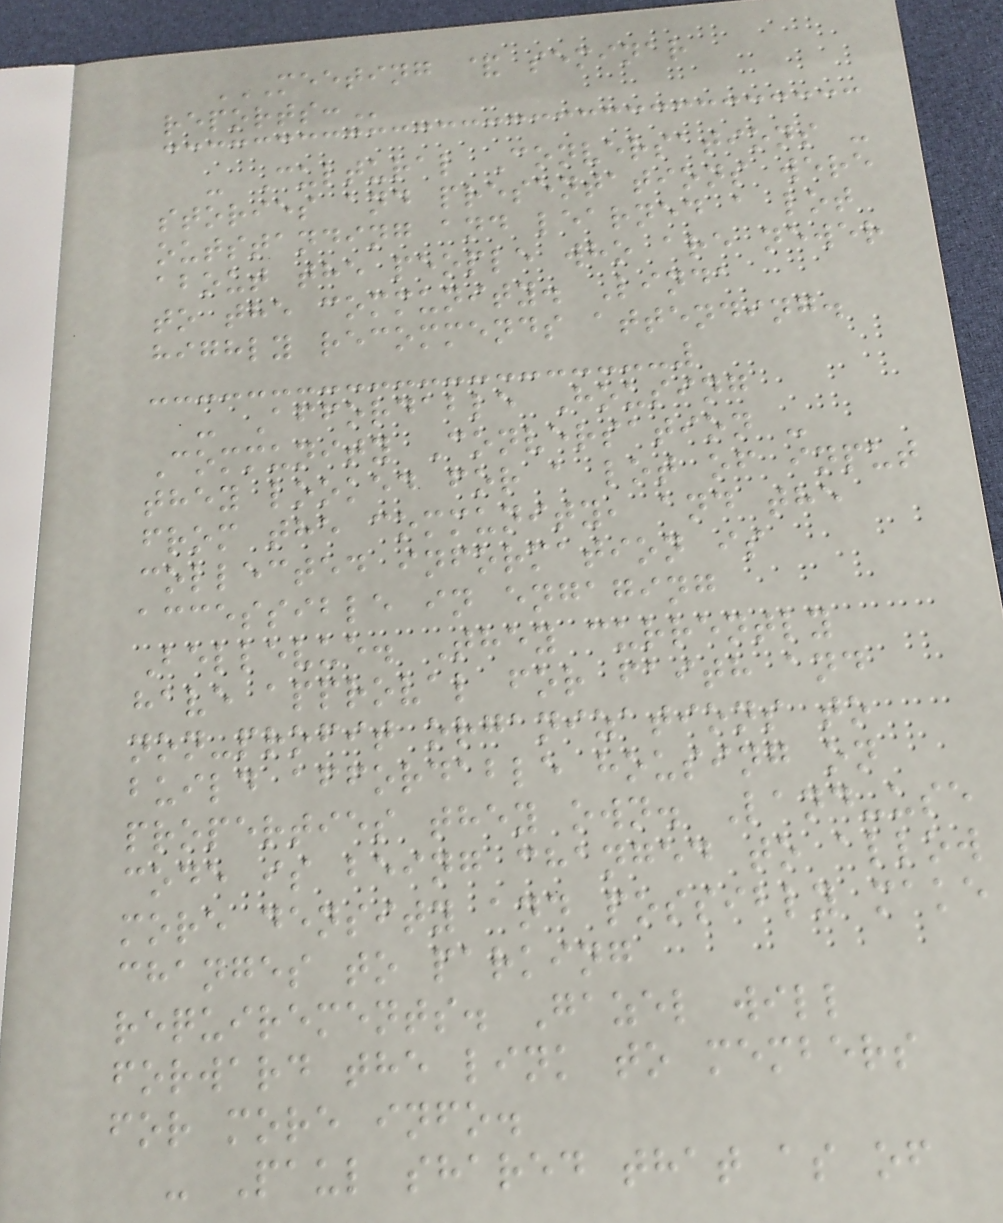MEETING & SEMINAR
REPORTS:
- Cultural Conversations -
stories and presentations were
outstanding and learned a lot
about the people who are newer
to the community. Linda
highly recommends attending.
- Affordable Housing
Community Conversation -
they looked for a lot of input
from the community, and the
collected information is
accessible in engaging
Bellevue. They currently
have approval for faith and
non-profit organizations to
build affordable housing on
properties they own. Land-use
code is being changed to allow
more density and possibly make
changes to parking
requirements. Gazel will
forward the link to members
for more info.
- Paul shared that as of
